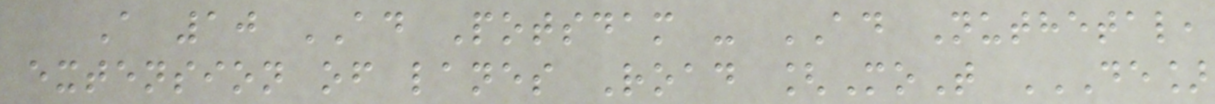A 10 AD Potsdam - AD Nuthetal,
extension of lanes Road [MoT DE]
